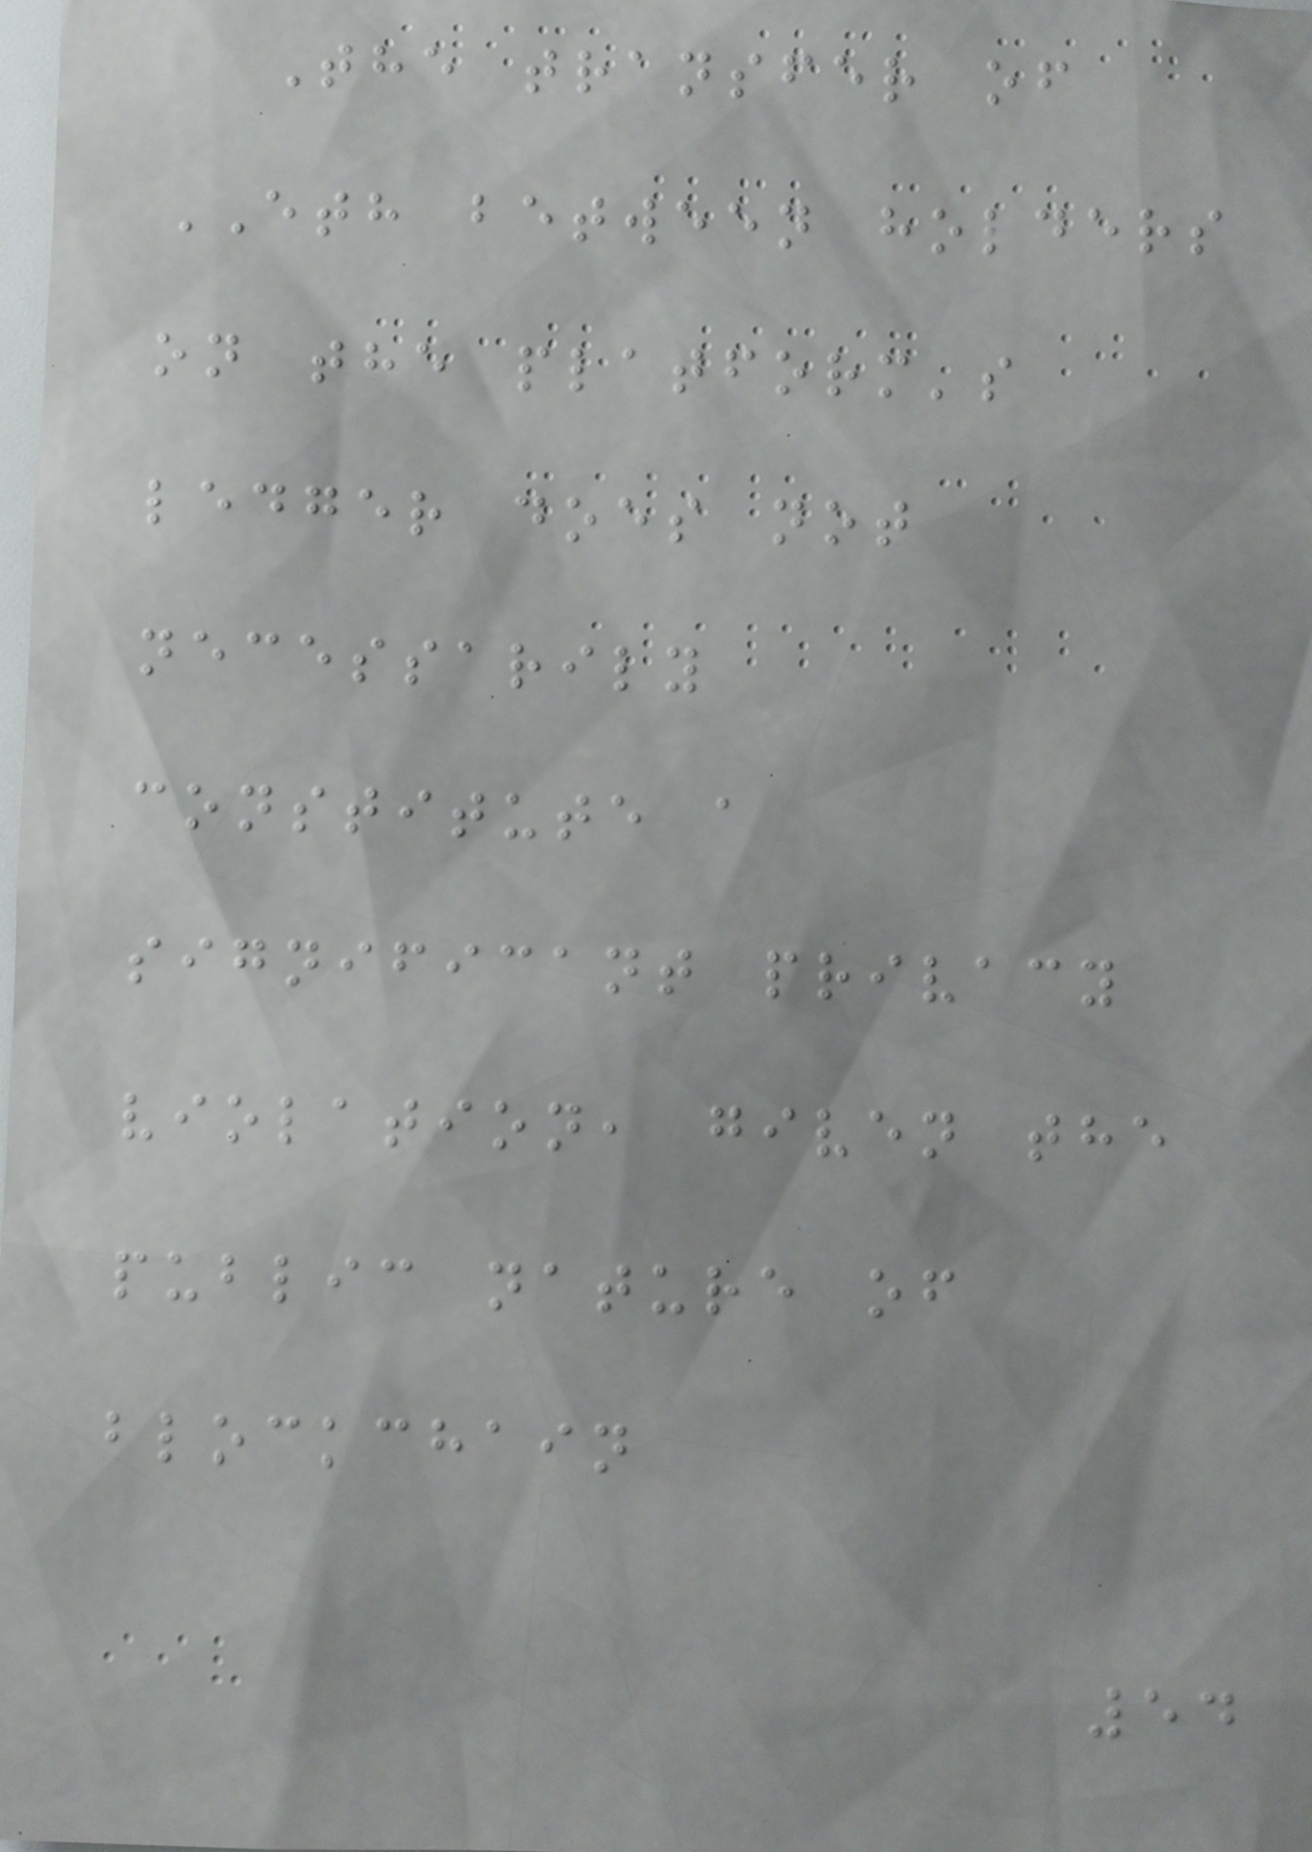The transfer of
ETH between holders
on the platform's
ledger does not
necessarily
constitute a
significant privacy
violation, given the
public nature of
blockchain
54
